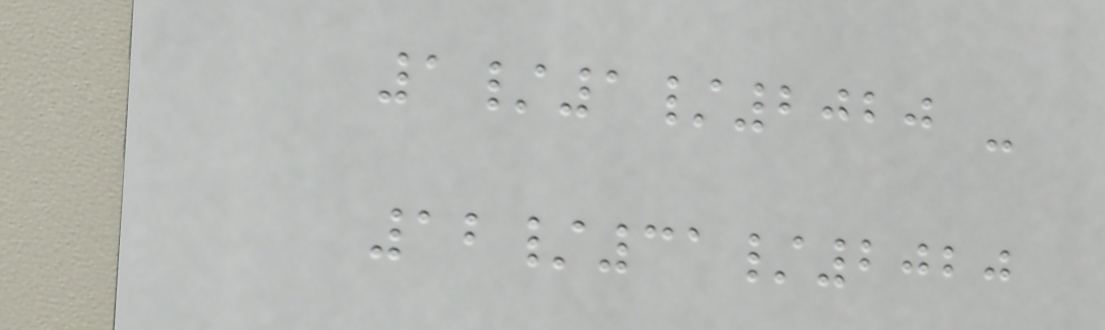1/1/2020 -
12/31/2020
